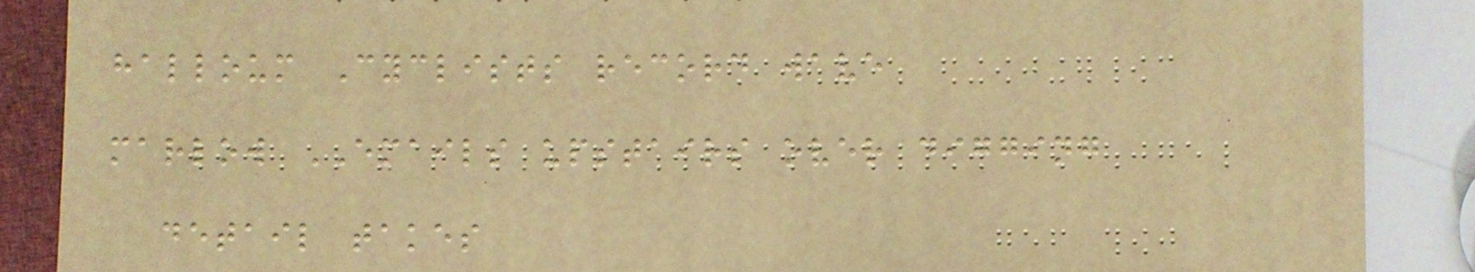halloum Cyclists record wave
marlow EMAILS upstairs over digging
detail takes
